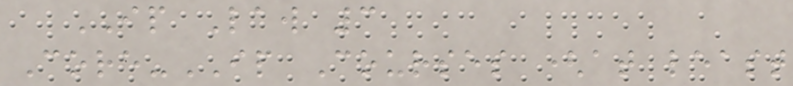IP Law 3
Core-IP Courses (at least
